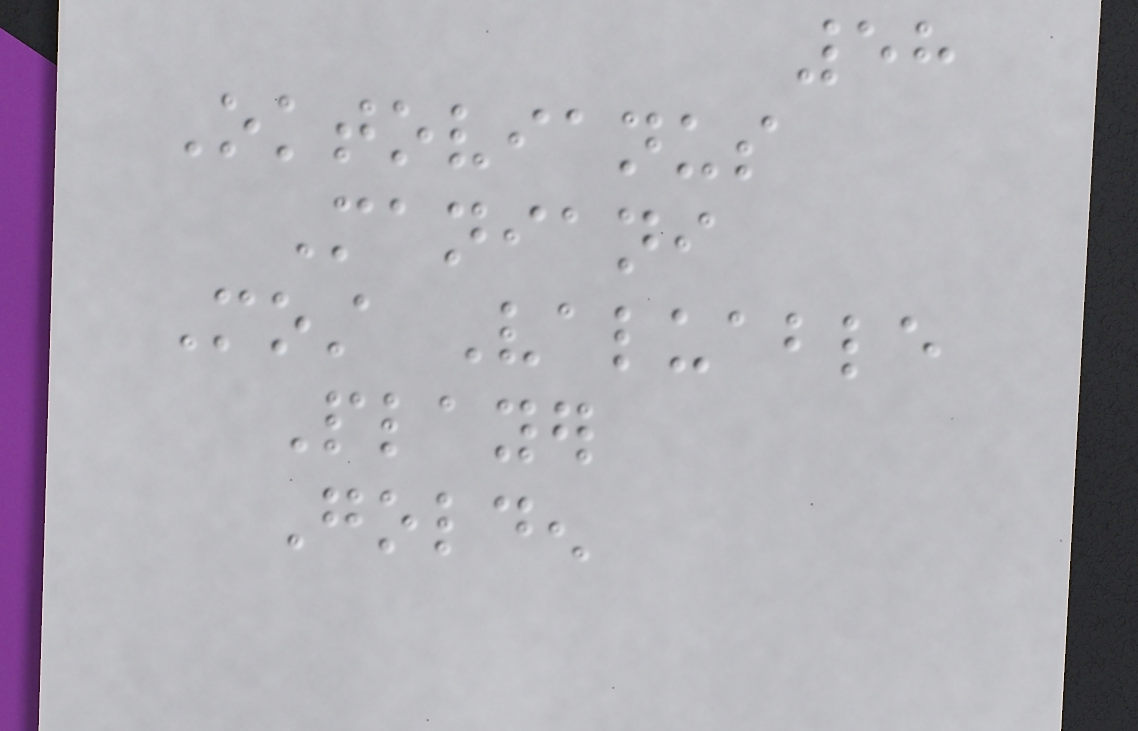58
Oktovianus
Maniani
Most Valuable
Player
Golden
